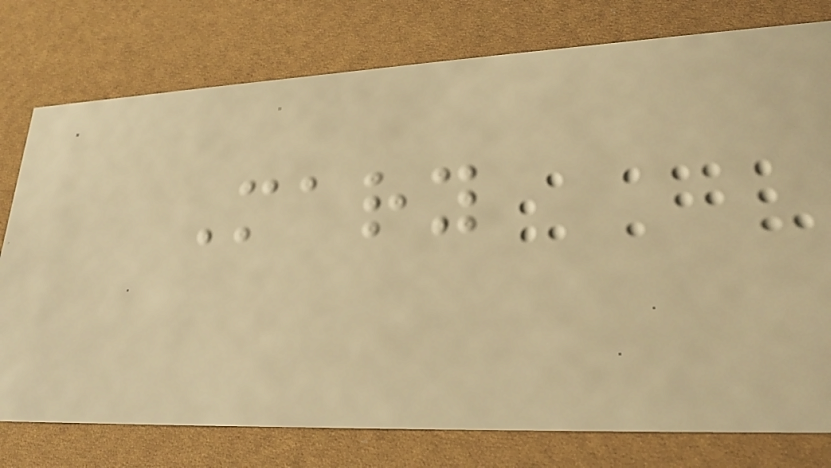Mary
